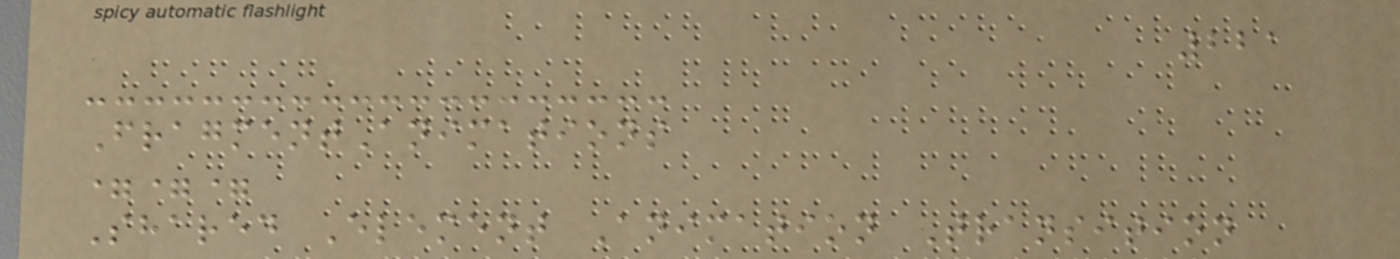221
FragmentAnimations
===
Shared Element Animation Transition
